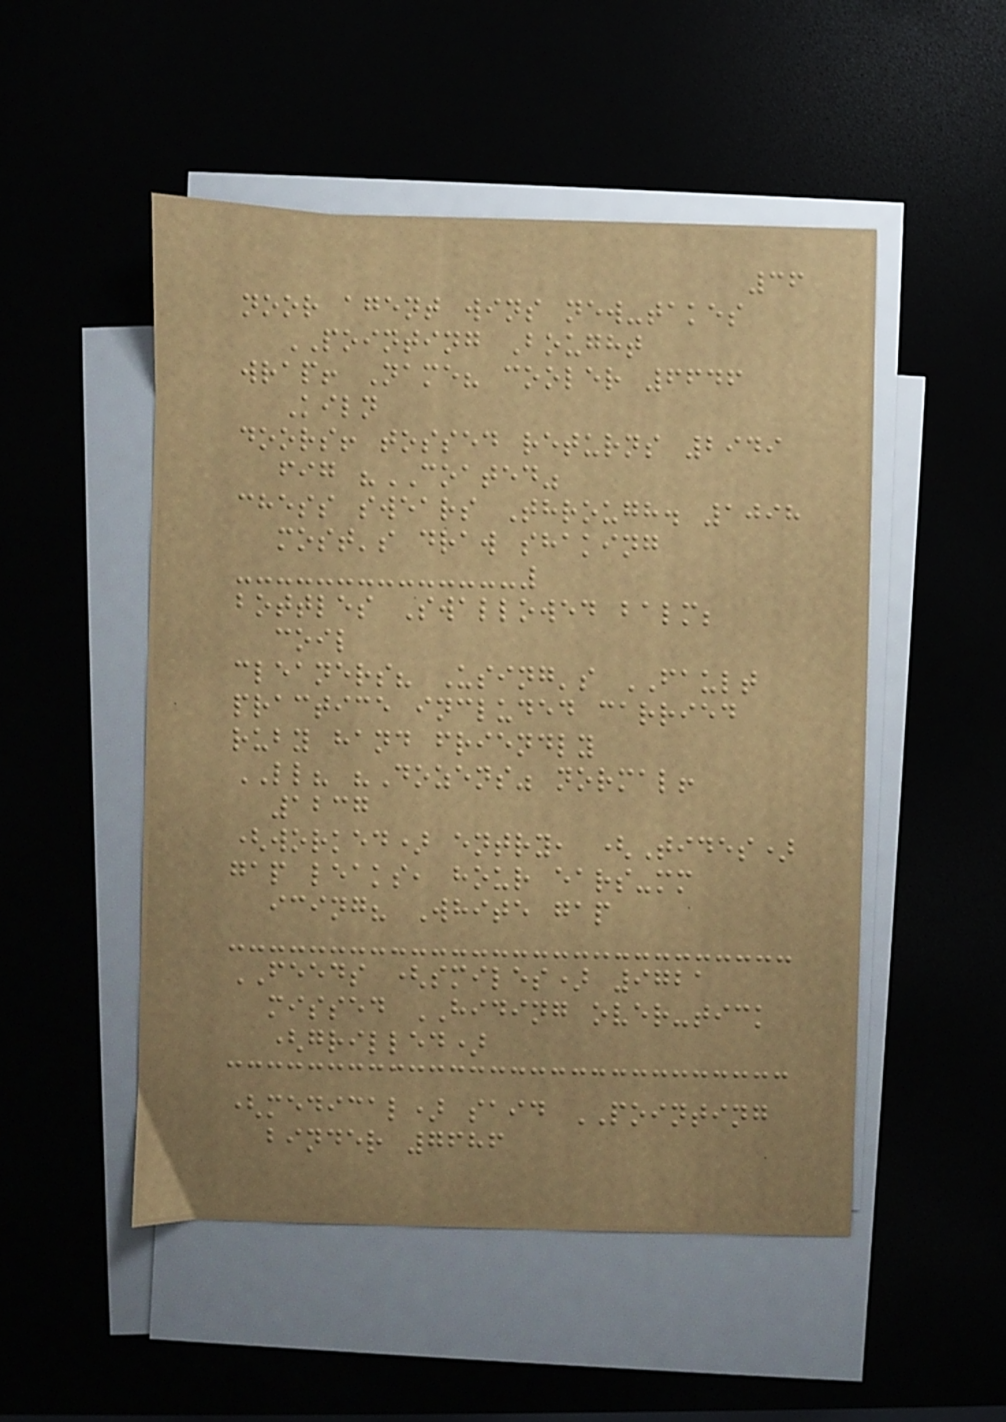36
noor agent wins new-takes
POINTING Bought
wrap! Name? cooler 6646
Kiln
doors! tossed returns 2949
fig "COATED"
chess swears Through. 1098
most's draw shaking
bottles Swallowed balm;
coil
cleaners? Using's FAULT
practice included carried
ruby hand friendly
LL? "Dozens" normal!
1237
(worked) entry, (Tides)
gap leaks, hour ears-mm
icing? White gap
FEEDS (smiles) 9721
missed HIDING over-tick
(grilled)
(medical) said POINTING
binder 7686
